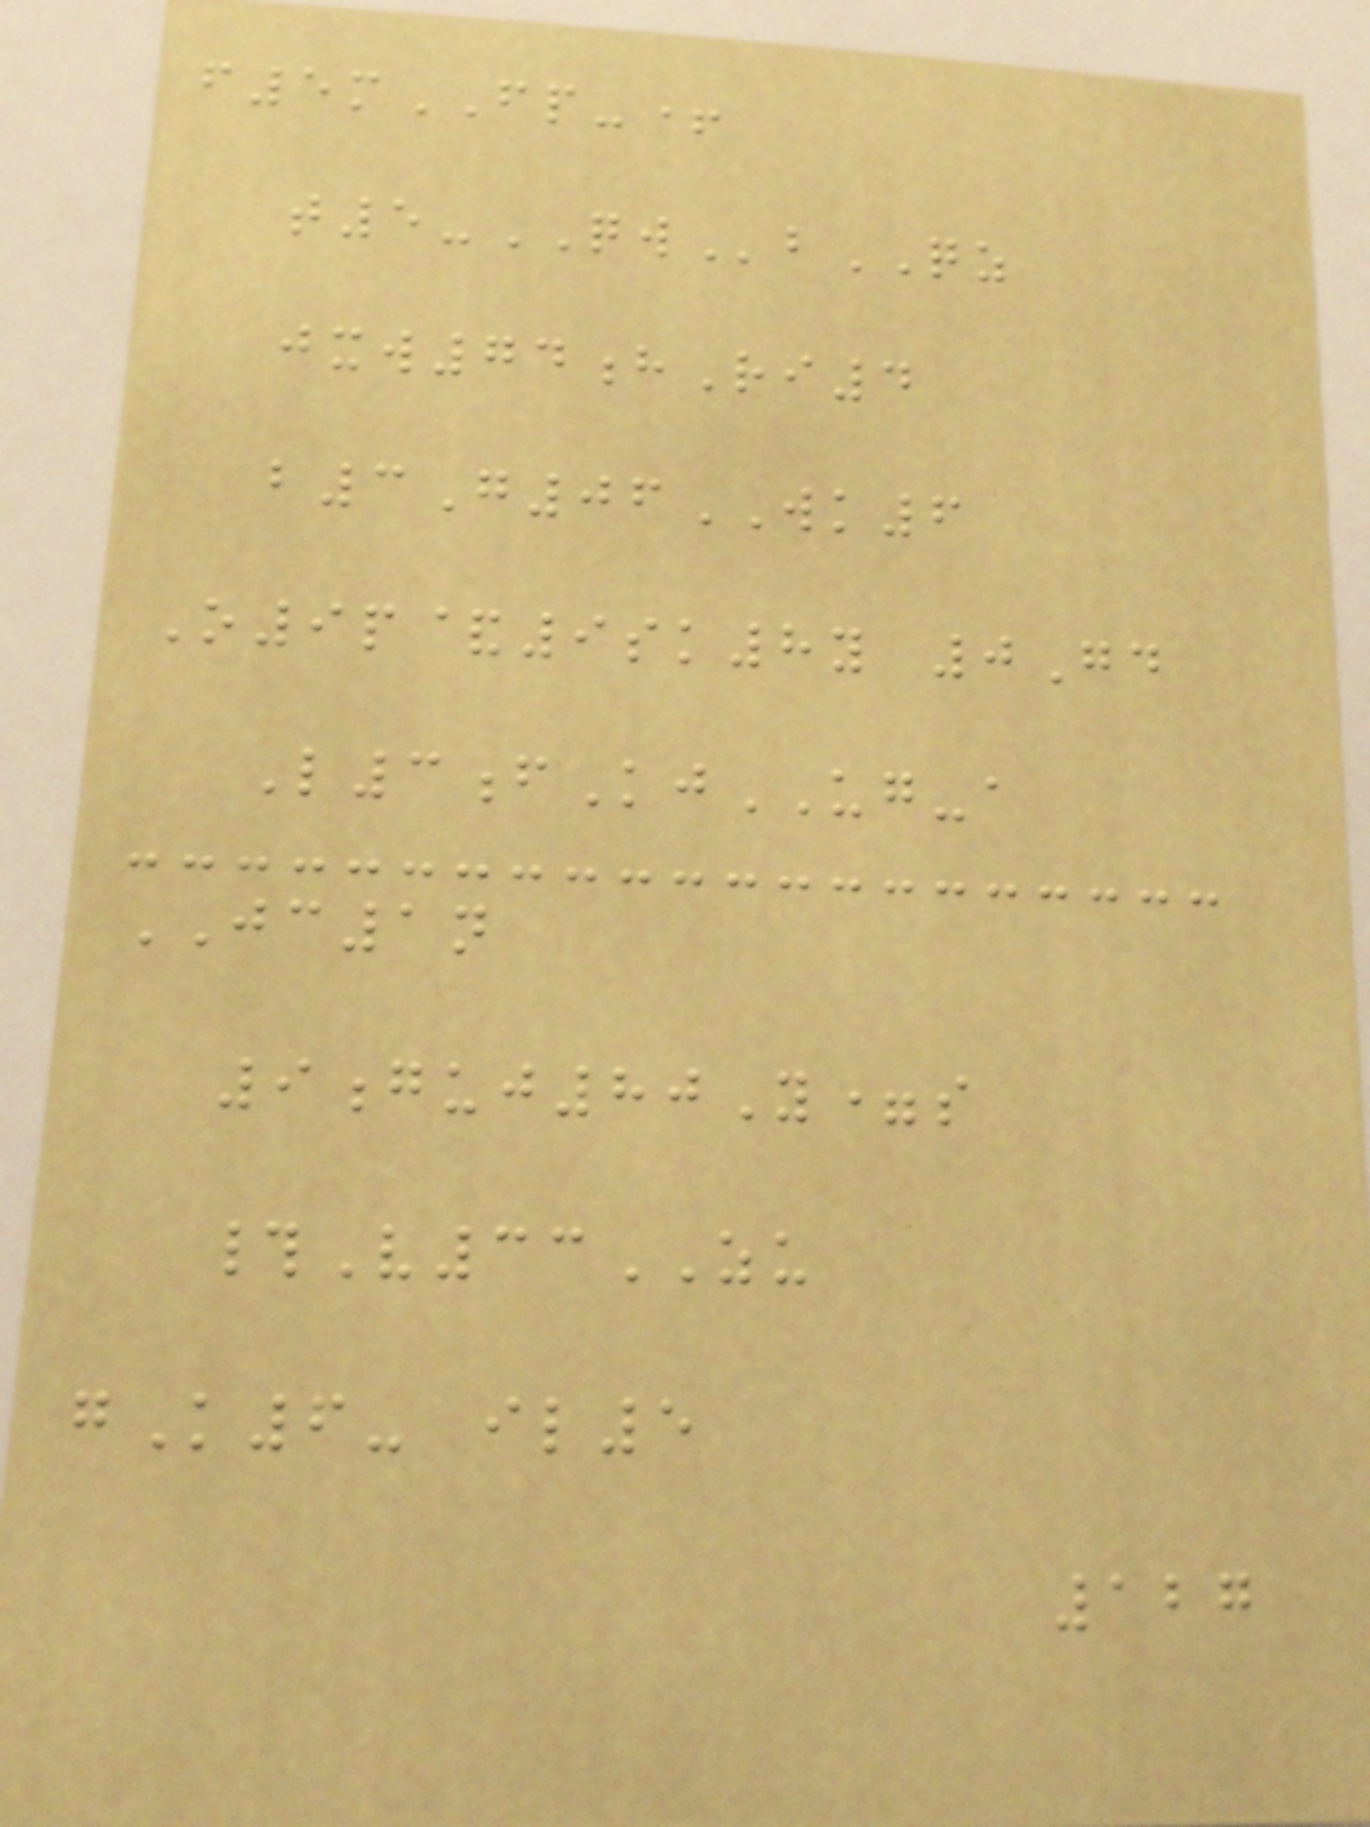f5mFP-+
t5-QWbQZ
jxw74hRi4
b3G06WK6
O9p&9sk8y 0Gd
L3fKjUG-a
JC1n
9guj80Y=s
#V33ZU
gK6- il5
127
